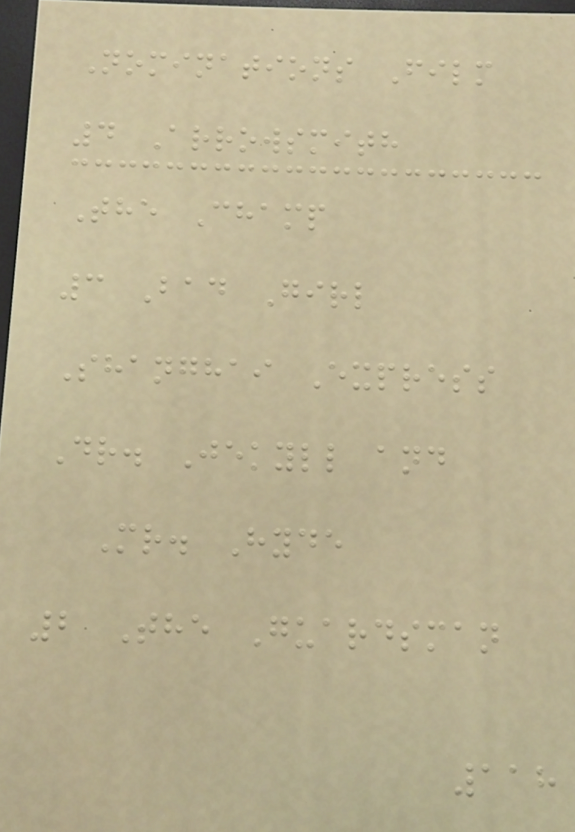Nominations Film
4 Arrowsmith
The Champ
3 Bad Girl
Shanghai Express
Dr. Jekyll and
Mr. Hyde
2 The Guardsman
118
